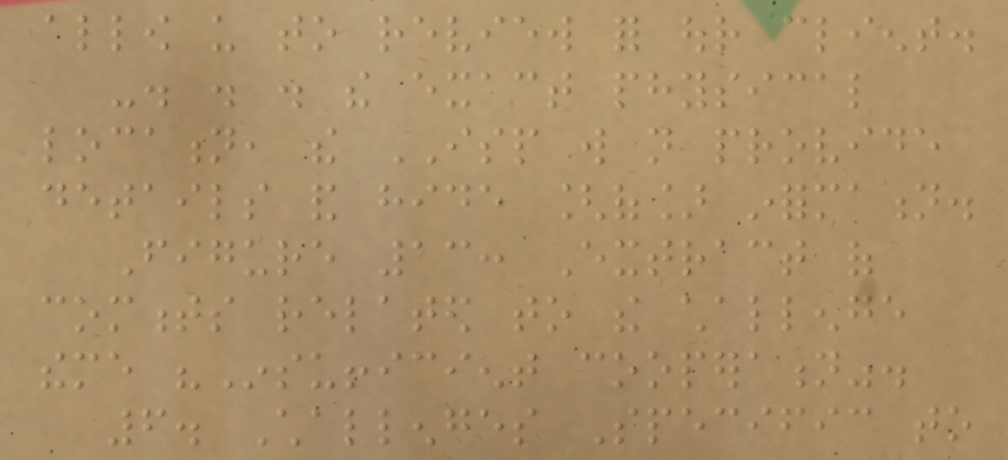allow us to review for our client.
-. . . the exact physical
location, the ISP will not provide
details and hide [of] information.
Figure 13: Extract of
comments related to the challenge
theme "Insufficient cooperation".
6. Challenges Specific to
